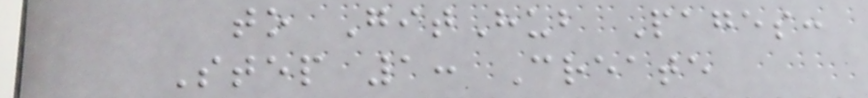to GitHub Pages:
Step 1: Create
